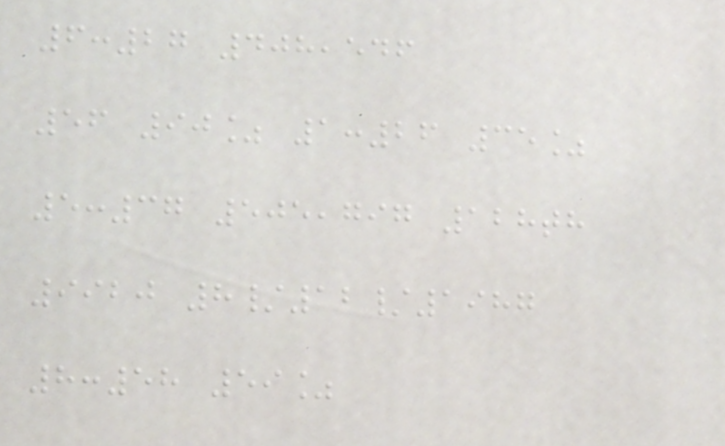6:27 408,546
56 90% 1:26 35%
5:37 505,797 128th
9920 8/12/1987
8:58 59%
